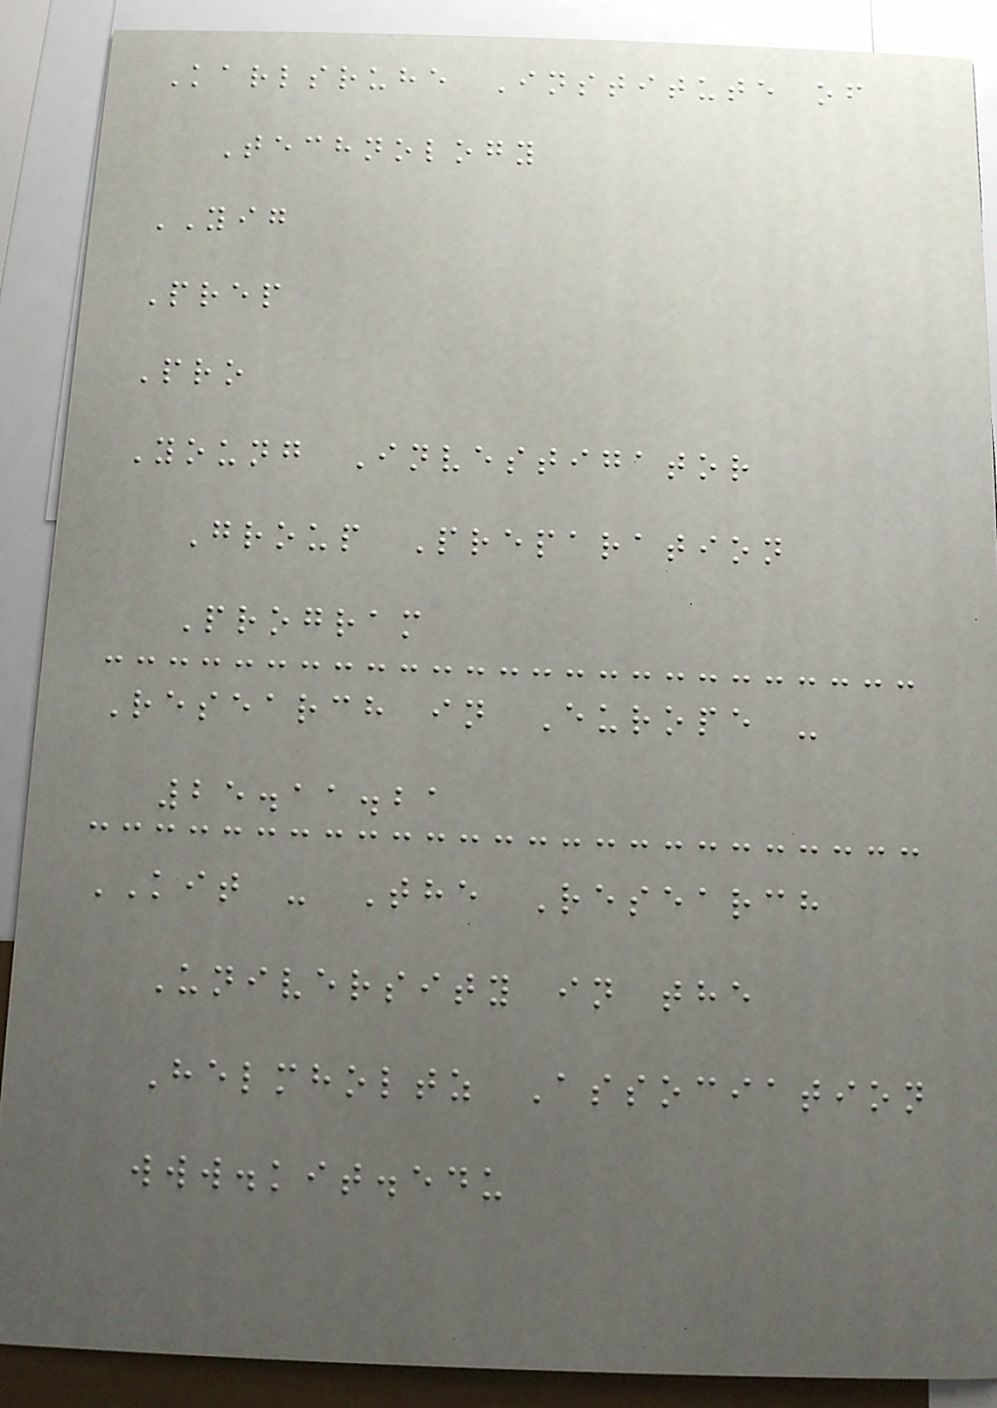Karlsruhe Institute of
Technology
YIG
Prep
Pro
Young Investigator
Group Preparation
Program
Research in Europe -
25.11.21
KIT - The Research
University in the
Helmholtz Association
www.kit.edu
